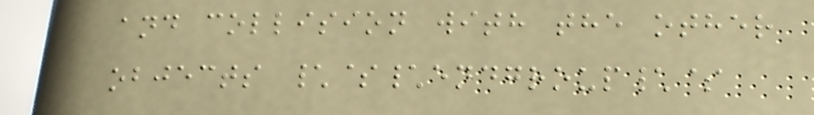and collision with the other
objects \$\endgroup\$
